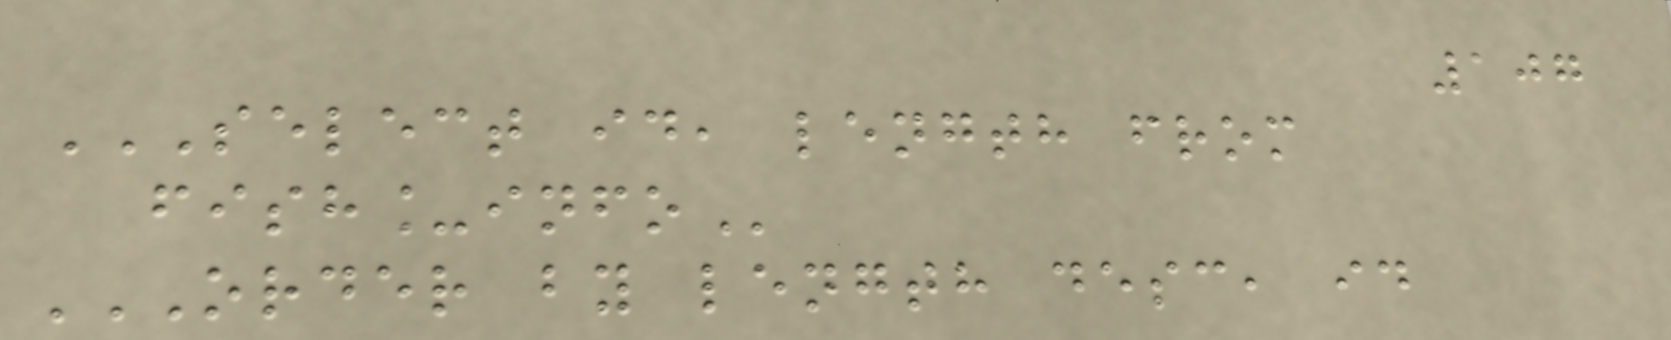107
SELECT ID, LENGTH FROM
FISH_INFO
ORDER BY LENGTH DESC, ID
